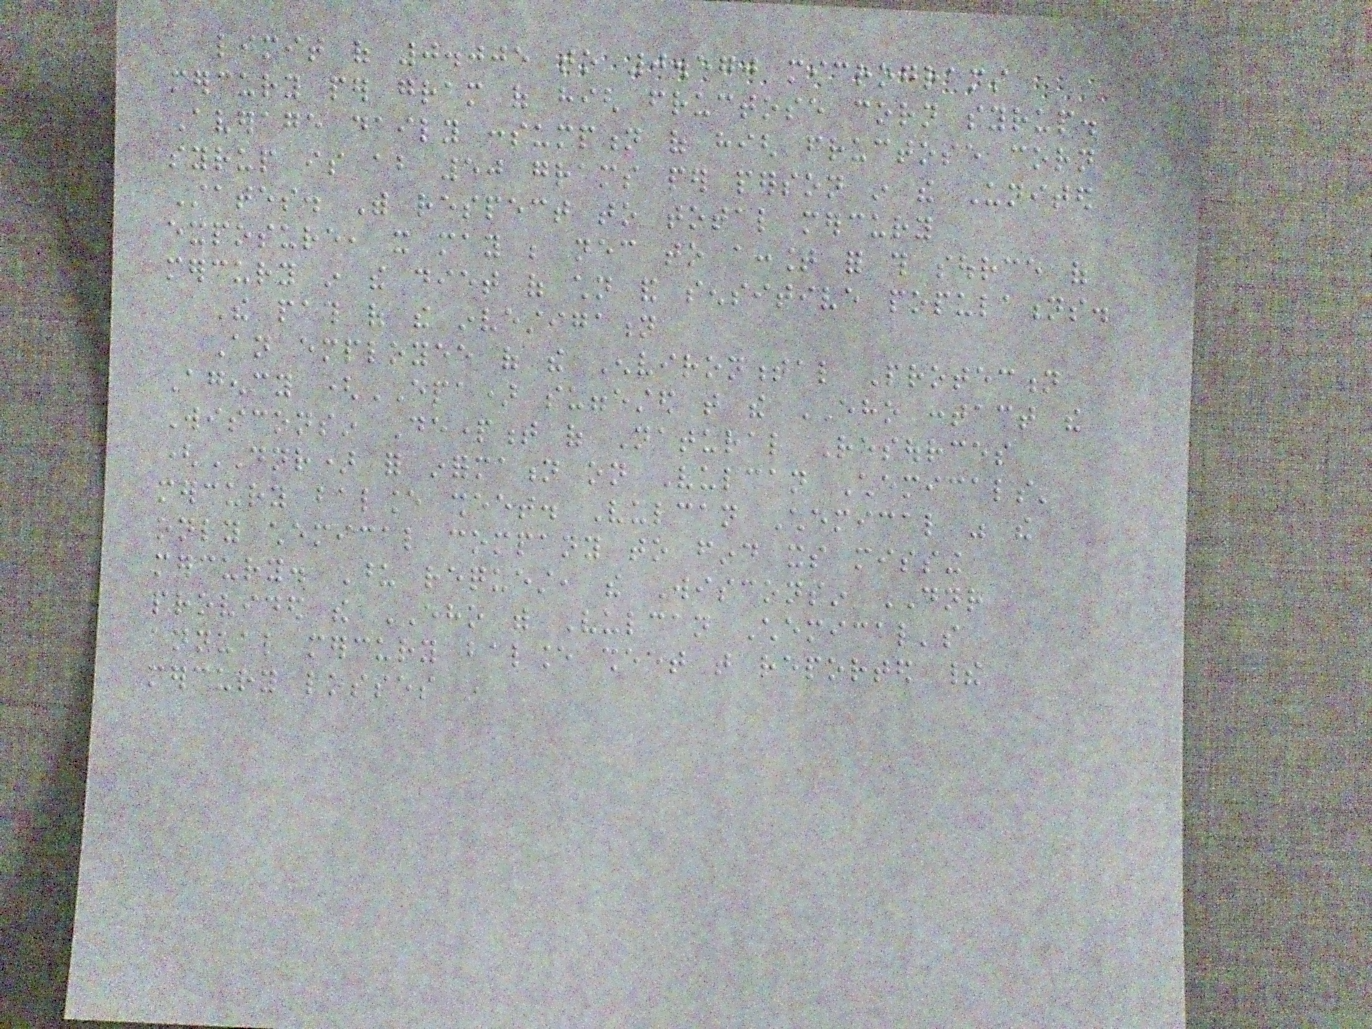limit of 0.005 to 0.570 micrograms
mercury per gram of high fructose corn syrup.
Average daily consumption of high fructose corn
syrup is about 50 grams per person in the United
States. With respect to total mercury
exposure, it may be necessary to account for this source of
mercury in the diet of children and sensitive populations.
The path of the investigation
An employee of the Environmental Protection
Agency (EPA) suggested that the EHO contact the
Wisconsin Department of Natural Resources
(DNR) for information on Vulcan Chemicals'
mercury balance sheet. Vulcan Chemical was the
only chemical company to find its missing
mercury. Upon request, the Wisconsin DNR
provided the EHO with Vulcan Chemical's
annual mercury balance sheet that reported their
mercury losses in
